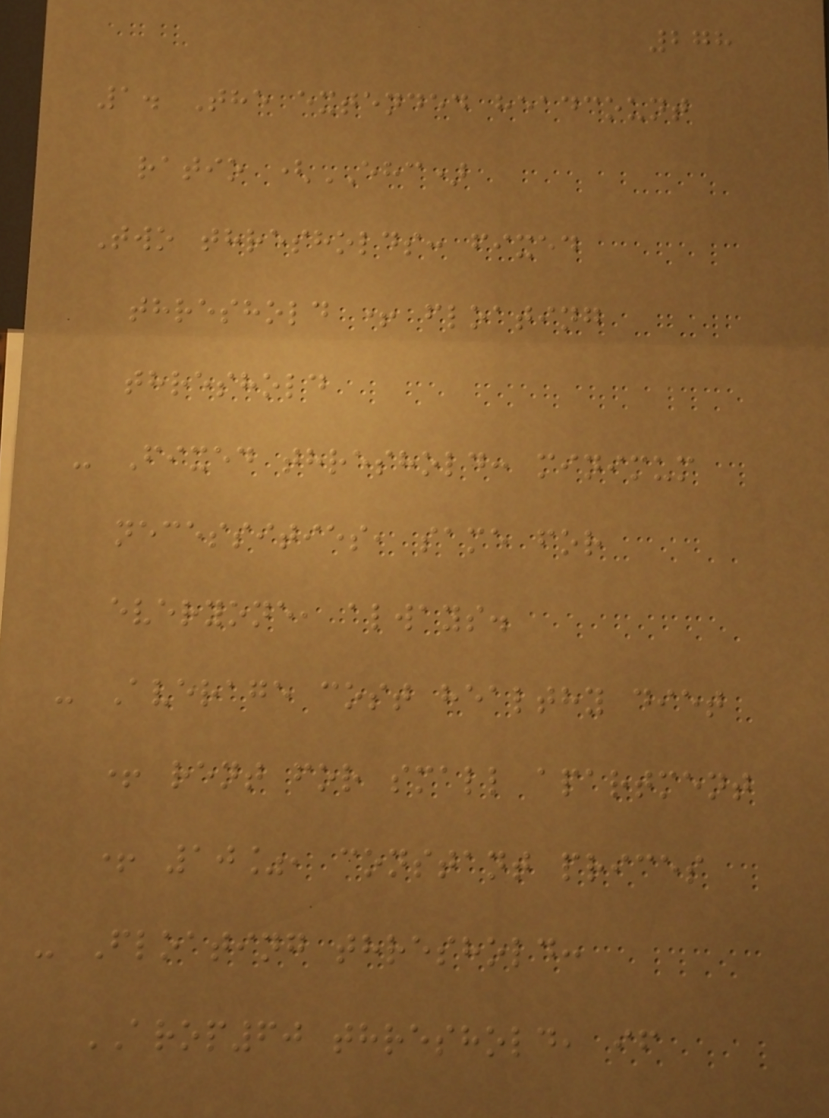278
1. The extended headcount
ratio (EHC)
Two thresholds: fixed
threshold + floating
threshold
- Fixed threshold: minimum
necessities, same for
everyone, always.
- Average cost healthy diet
+ rent for small apartment
+ 10%, constant prices
- Floating threshold:
AROP60 threshold, if
